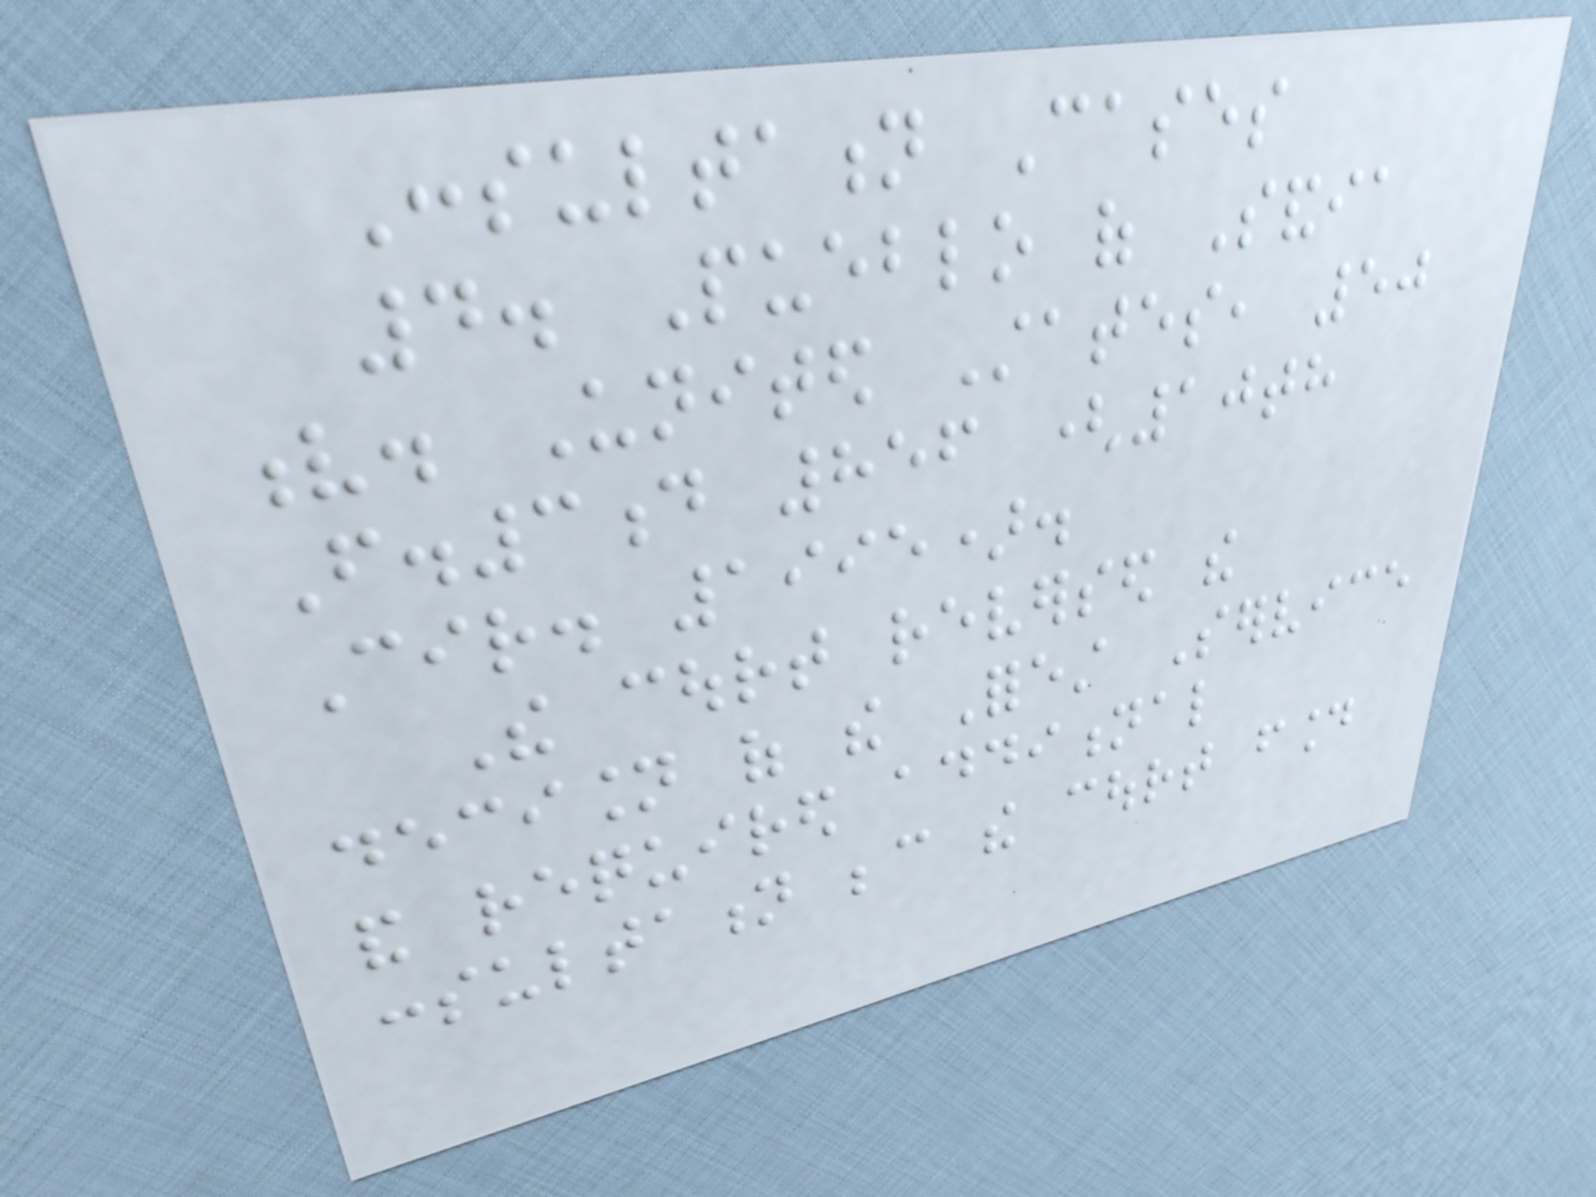Consultation Cases
4. Pueblo of Sandia
v. United States, 50
F.3d 856 (10th
Cir. 1995).
The court reversed the
decision of the Forest Service
and required additional
consultation because the court found
